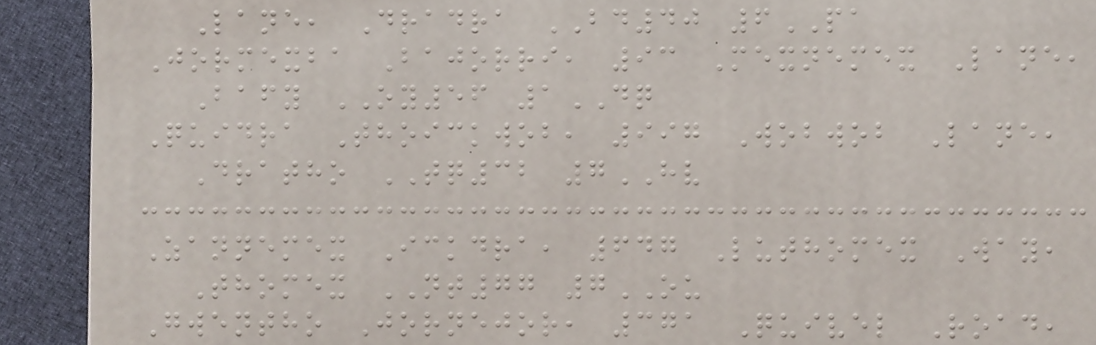Lane, Dradra BD40 6PA
Jormexba Bajorri, 93 Mexnemex Lane,
Bafy OY56 1DQ
Quidra Thoickwob, 997 Wobwob Lane,
Dratho TQ32 7HV
Zannemex Ickdra, 647 Luthomex Way,
Thomex NT77 7OU
Gwentho Jornejor, 371 Quivel Road,
